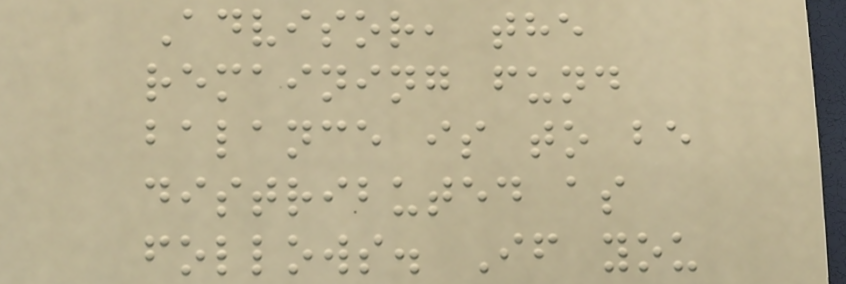Advisor, the
remaining fund
balance is to be
distributed as
follows. If you
